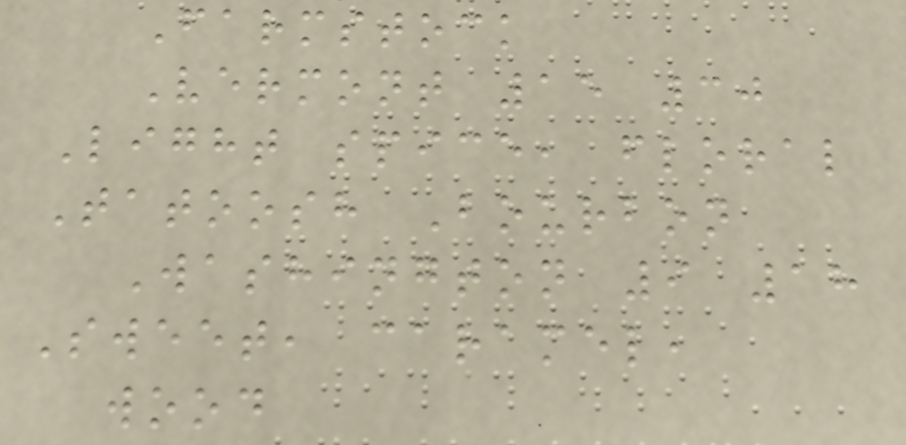Farmstock
Vermont 15 30
Light spice, floral
Tatoosh Bourbon
Washington 9 18
Sweet, caramel,
wood
